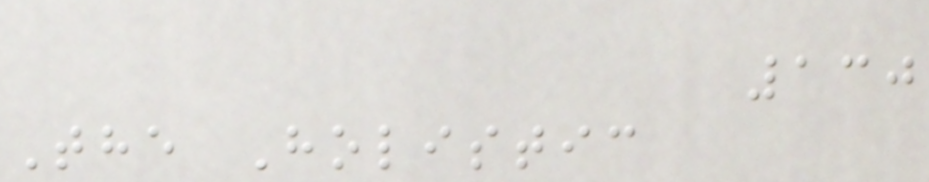130
The Holistic
